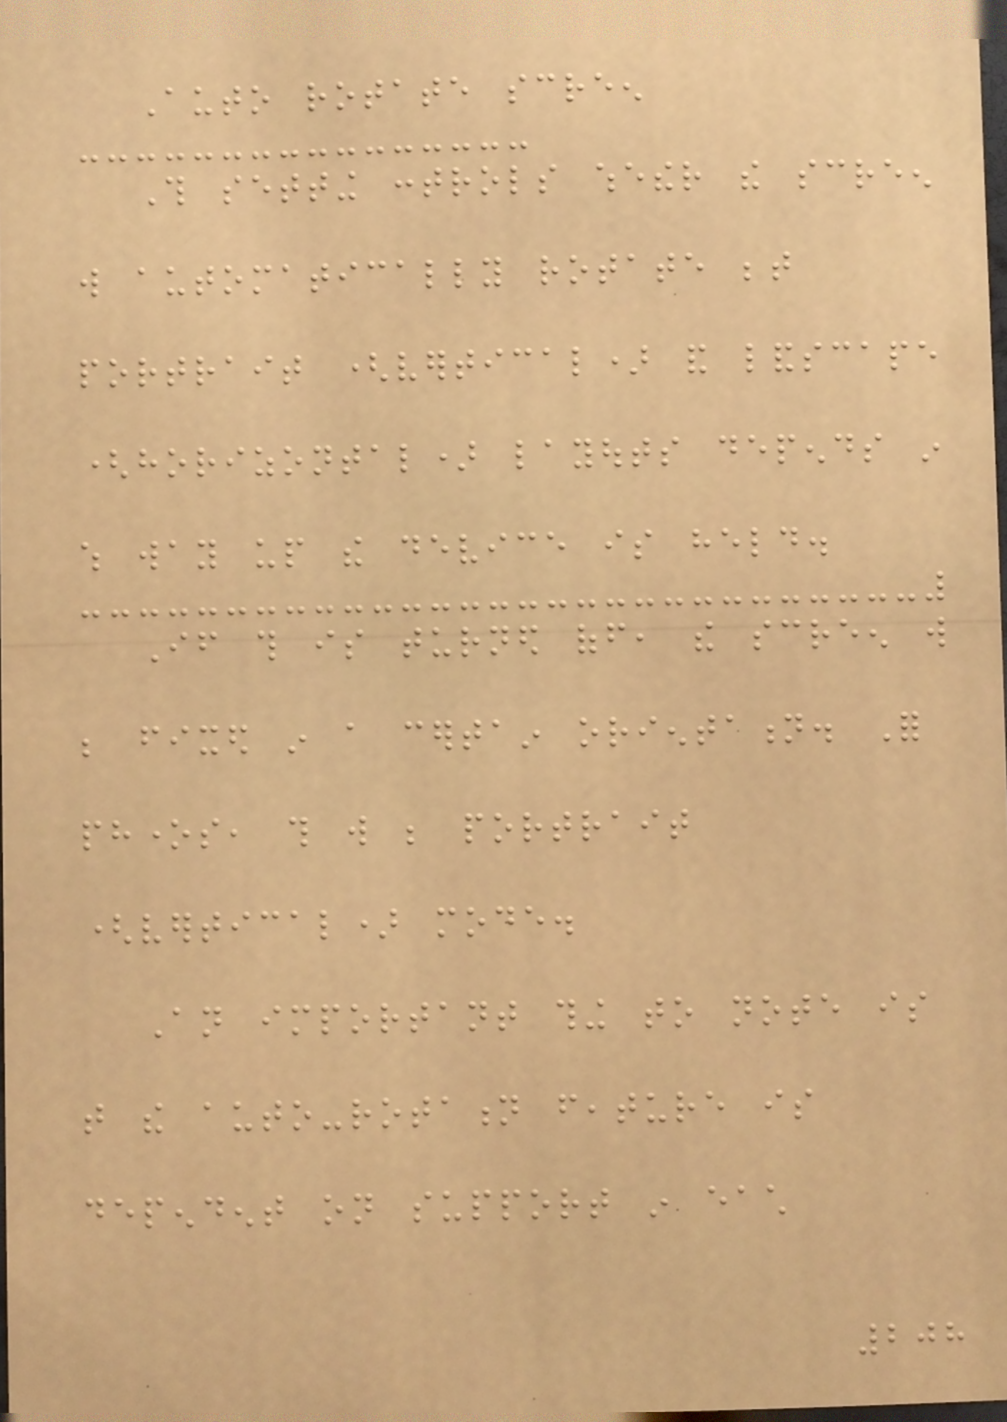Auto rotate screen
This setting controls whether the screen
will automatically rotate between
portrait (vertical) and landscape
(horizontal) layouts depends in
which way up the device is held.
If this is turned off, the screen will
be fixed in a certain orientation. For
phones, this will be portrait
(vertical) mode.
An important thing to note is
that the auto-rotation feature is
dependent on support in each
208
